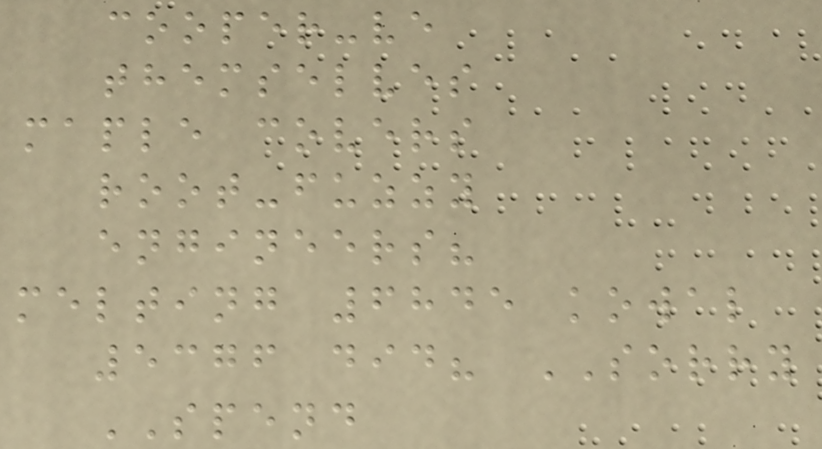cooper-ve
themselves
maple covers
root-fuzzy
engineers?
melting 6845 kowal
5376 did? SORRY
SPEND
